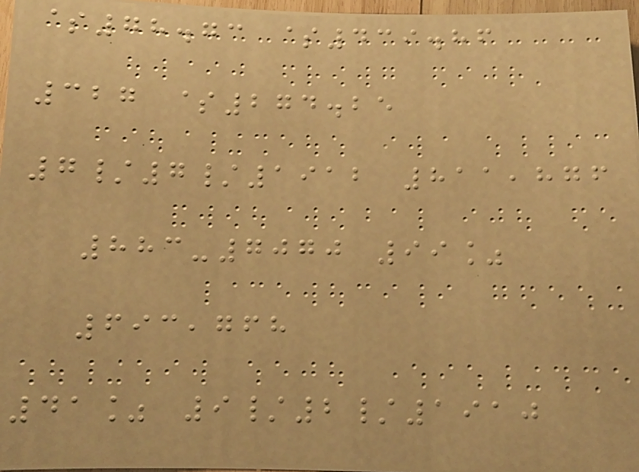$78.73 $439.86
327 $274.25
7/7/1912 811,876
883-7070 99%
693,768
41% 9/2/1910
